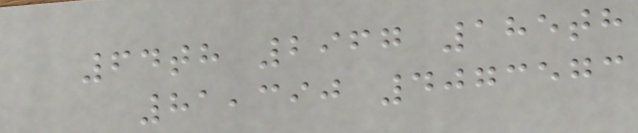64th 2967 185th
81,390 4073573
